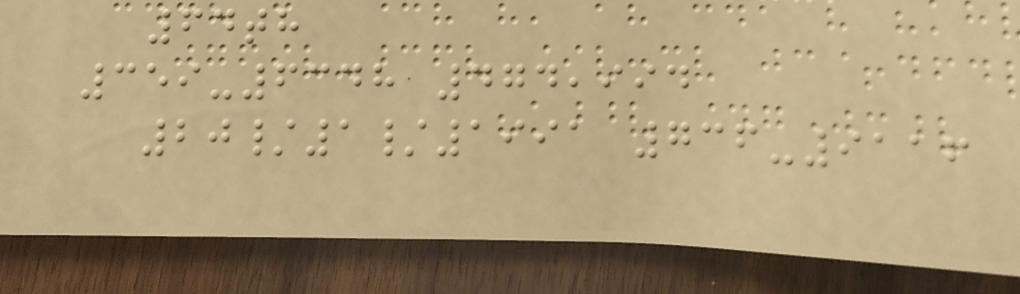64th
359-6348 474,994
20/1/1991 736-9116
